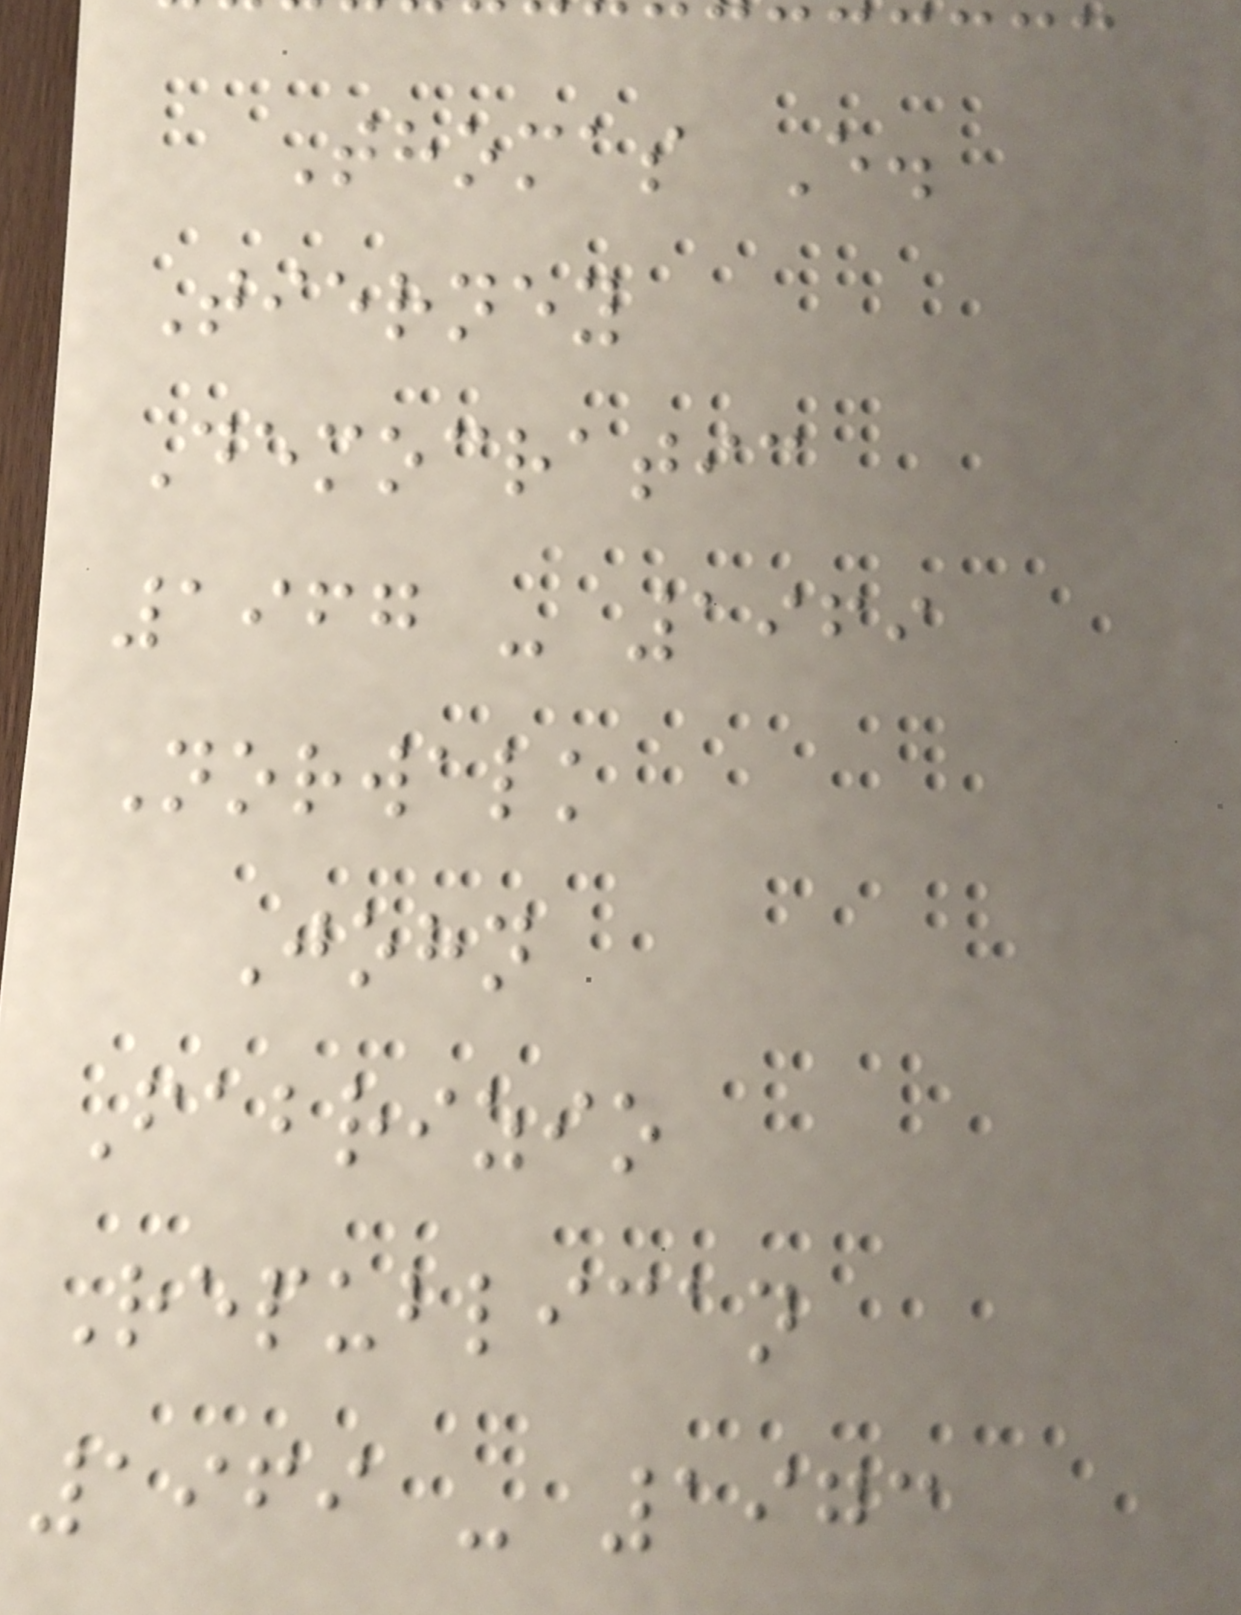Thomas E.
Tierney
Democratic
1967 - 1969
Norwalk
John
Fabrizio
Republican
1969 - 1973
